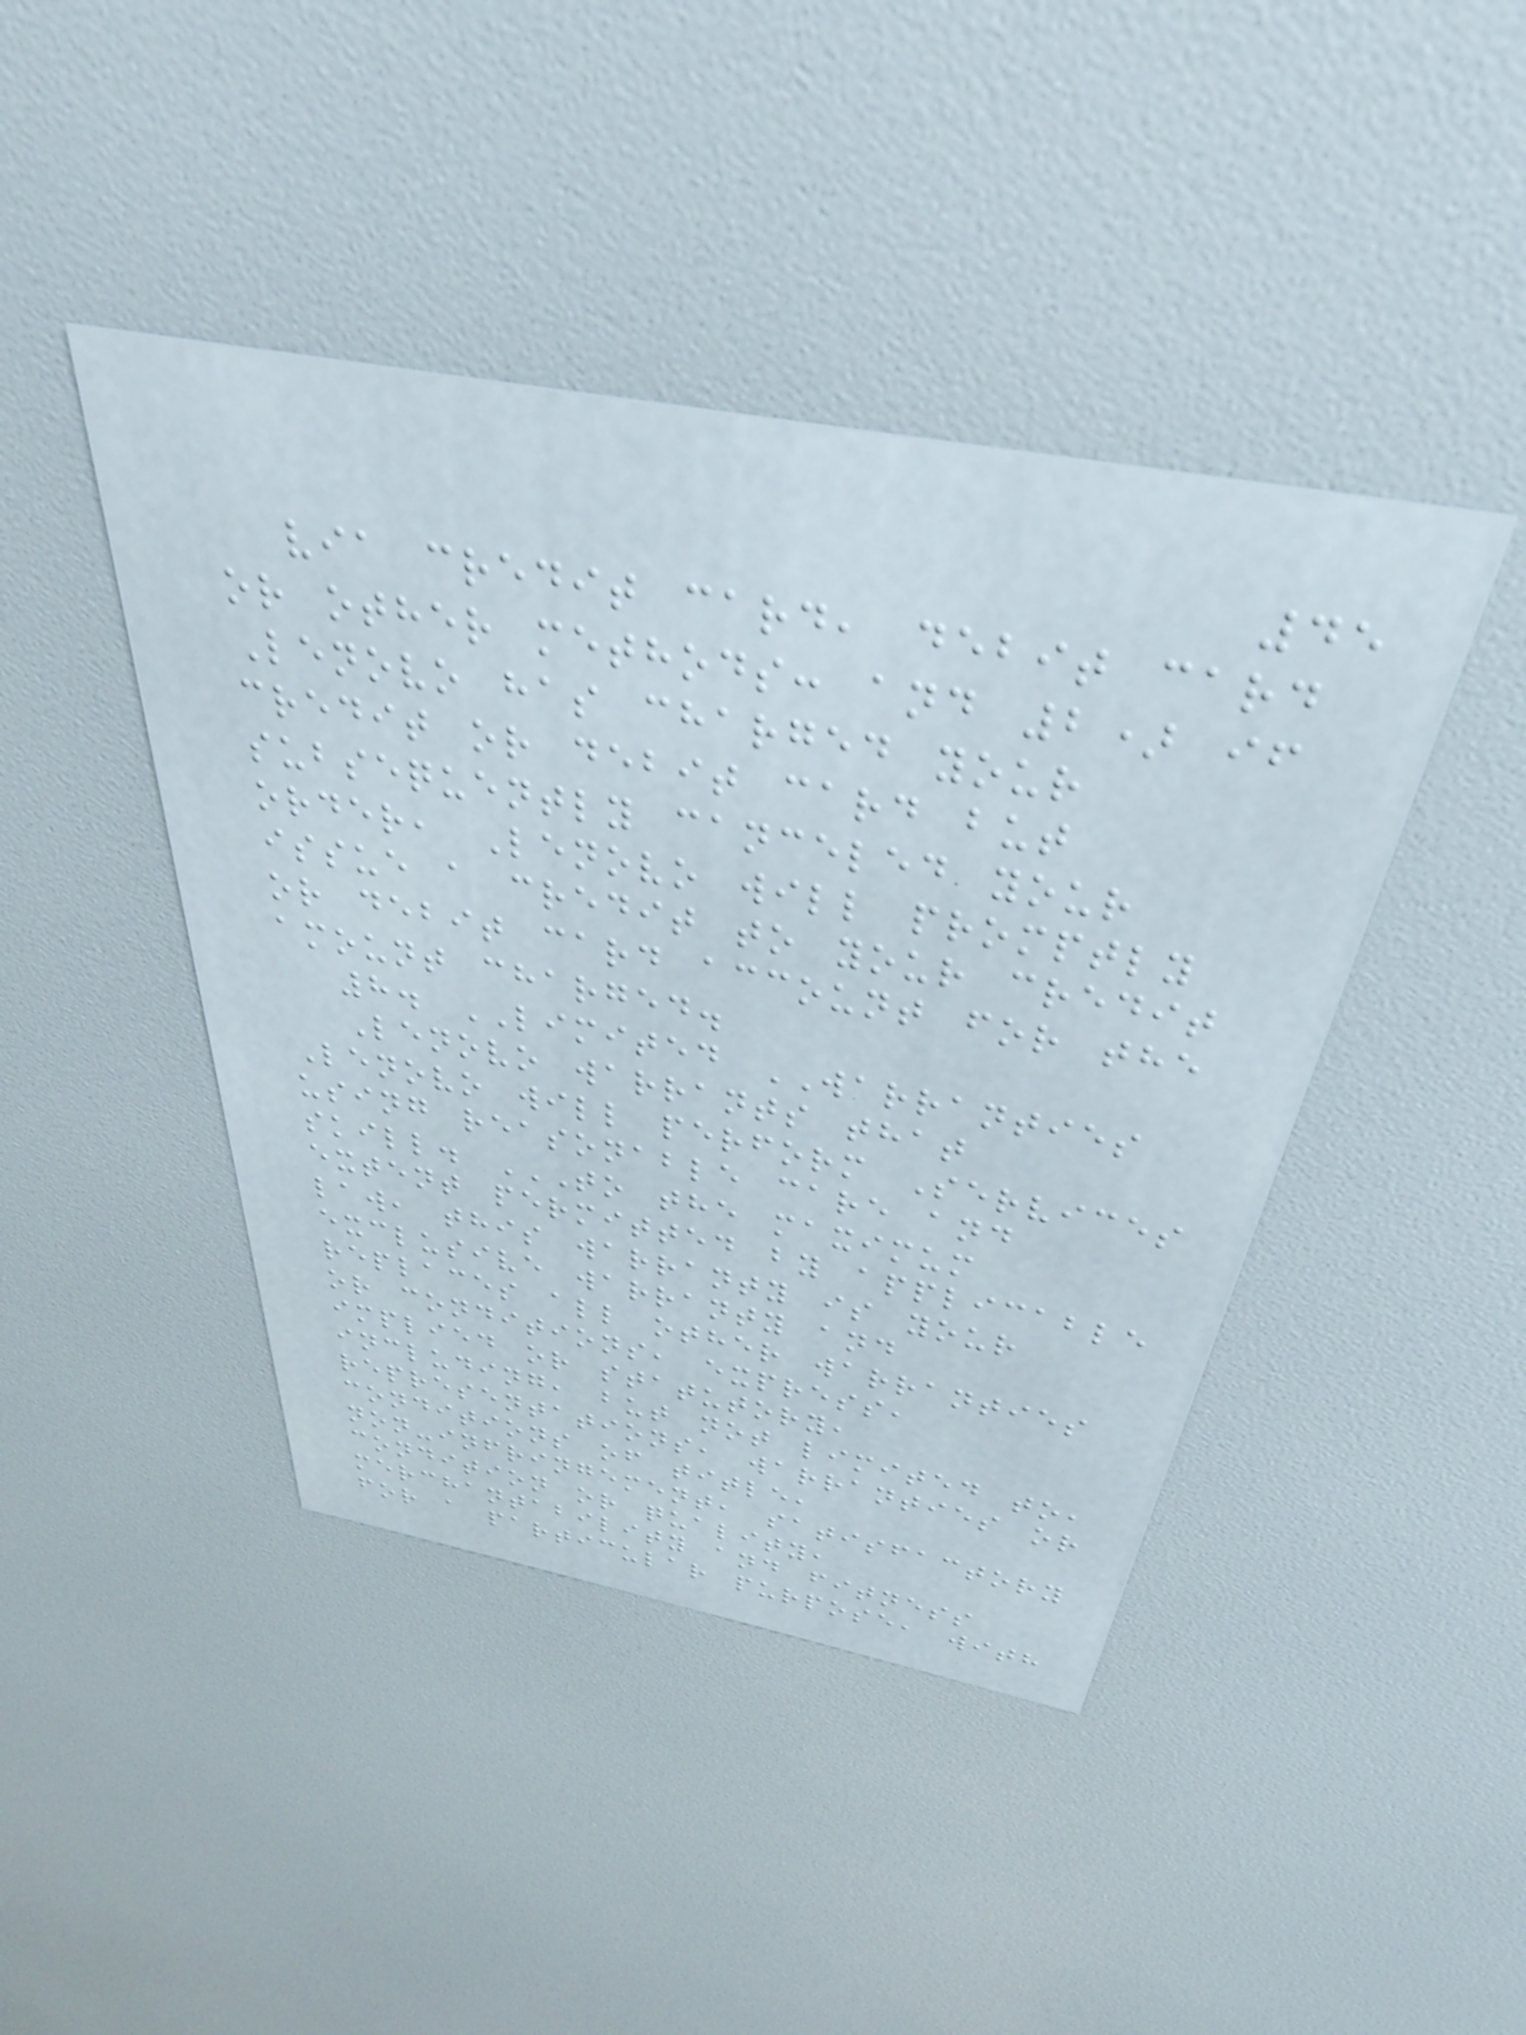45
via credit card, debit card
or other methods: and 2) if
Lenovo has charged your
credit or debit card but
subsequently canceled your
order, Lenovo will promptly
issue a credit to your credit
or debit card account for the
amount charged.
8. LIMITED WARRANTIES
Lenovo warrants that
Lenovo will perform Services
using reasonable care and
skill. TO THE MAXIMUM
EXTENT PERMITTED BY APPLICABLE
LAW, THIS WARRANTY IS YOUR
EXCLUSIVE WARRANTY AND
REPLACES ALL OTHER WARRANTIES
OR CONDITIONS, EXPRESS,
IMPLIED OR STATUTORY,
INCLUDING, BUT NOT LIMITED TO,
REPRESENTATIONS, WARRANTIES OR
CONDITIONS OF TITLE,
NON-INFRINGEMENT, SATISFACTORY
CONDITION OR QUALITY,
MERCHANTABILITY AND FITNESS
FOR A PARTICULAR PURPOSE, WITH
